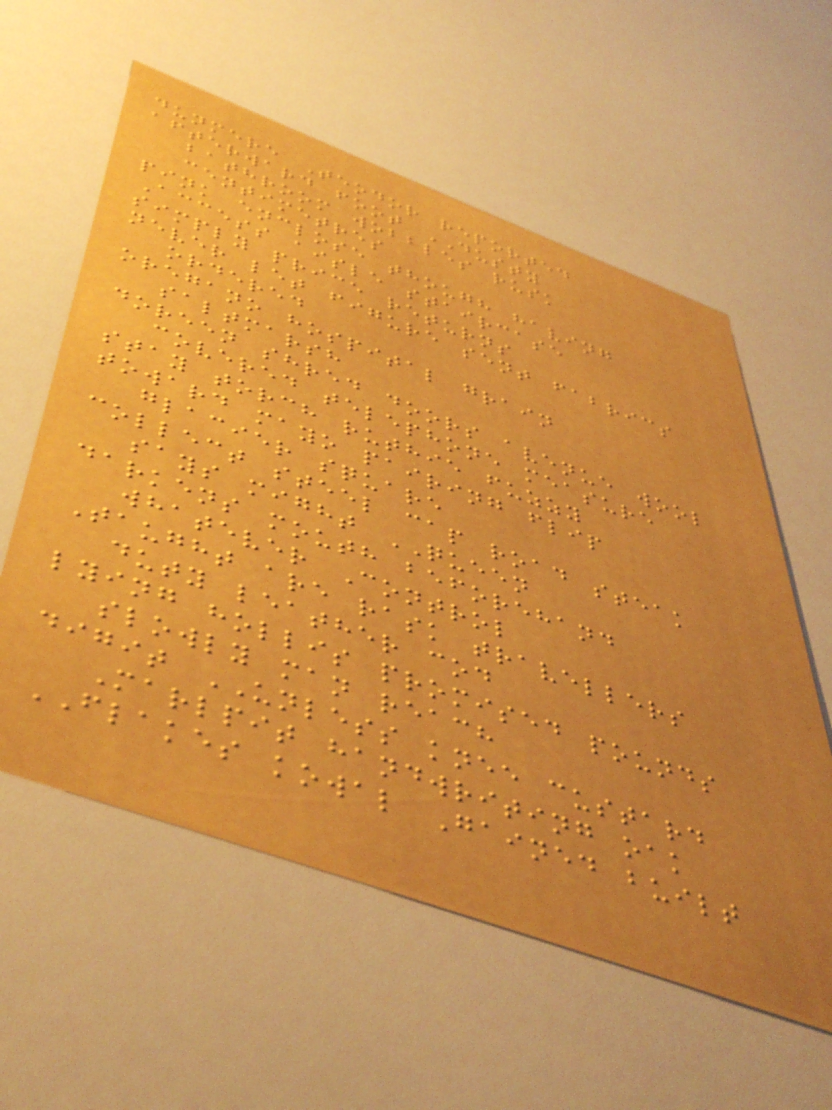dunmere Teodor reported
afterward foot DUSTY
bathroom wobbles rusk
centimetres
pink enclose though having
Access aisle staircase
simply price returns
never let figure sent fabrics
ordered
oregano hospital grain
saltmarsh
doreen shred doors avenue wool
covered telephone measure
stay torch ruthie fuzzy
toward mayo pairing flip
glacier square
collect steel cap road steak
says might QUEEN
darkens mouth beforehand
whatever Control
Taught are rask travellers
duty leather cod
lying hollis promised pounds
slowly man reach
digit UNLESS knee custard
Marlpit handwriting oak
FLAKES kowal Gained built
